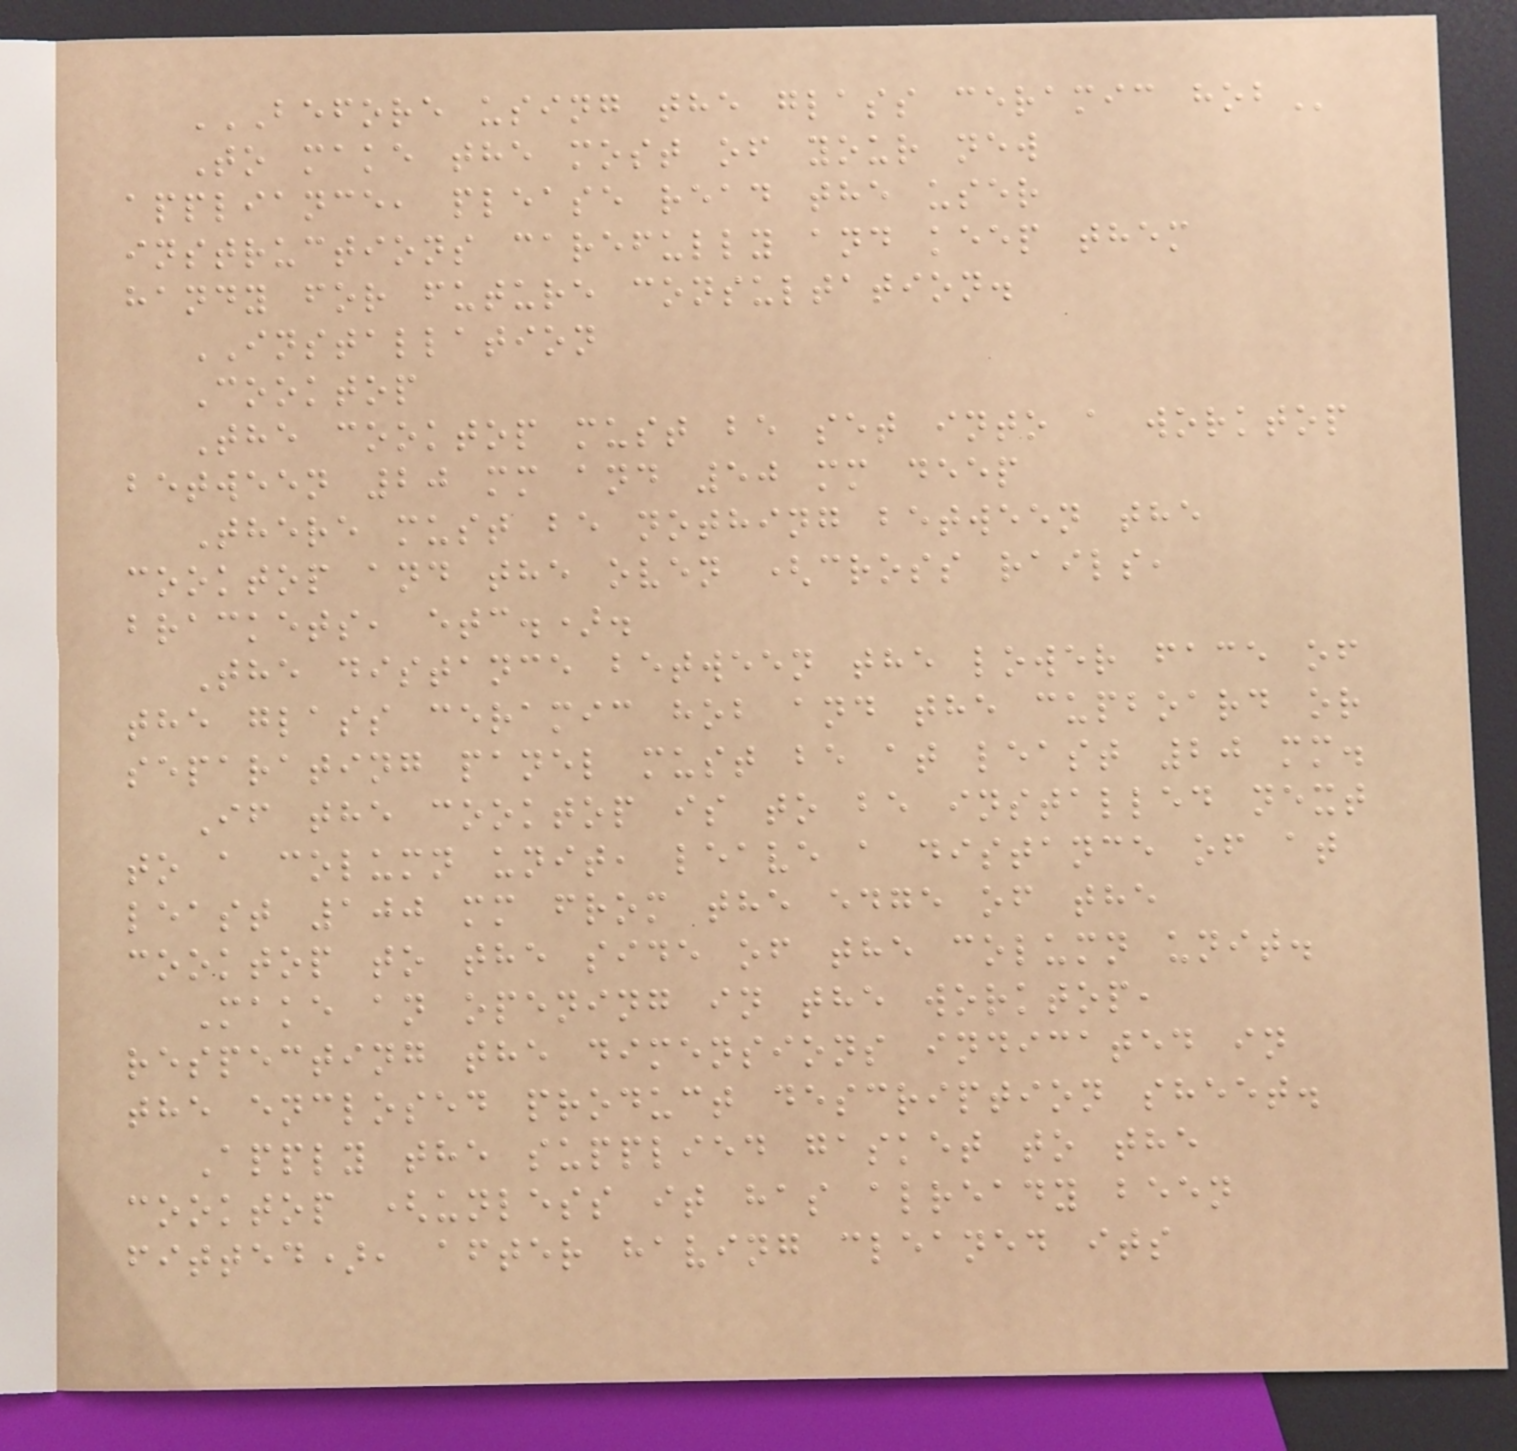BEFORE USING THE GLASS CERAMIC HOB
To make the most of your new
appliance, please read the user
instructions carefully and keep them
handy for future consultation.
INSTALLATION
Cooktop
The cooktop must be set into a worktop
between 20 mm and 50 mm deep
There must be nothing between the
cooktop and the oven (cross rails,
brackets, etc.).
The distance between the lower face of
the glass ceramic hob and the cupboard or
separating panel must be at least 20 mm.
If the cooktop is to be installed next
to a column unit, leave a distance of at
least 100 mm from the edge of the
cooktop to the side of the column unit.
Make an opening in the worktop,
respecting the dimensions indicated in
the enclosed product description sheet.
Apply the supplied gasket to the
cooktop (unless it has already been
fitted), after having cleaned its
